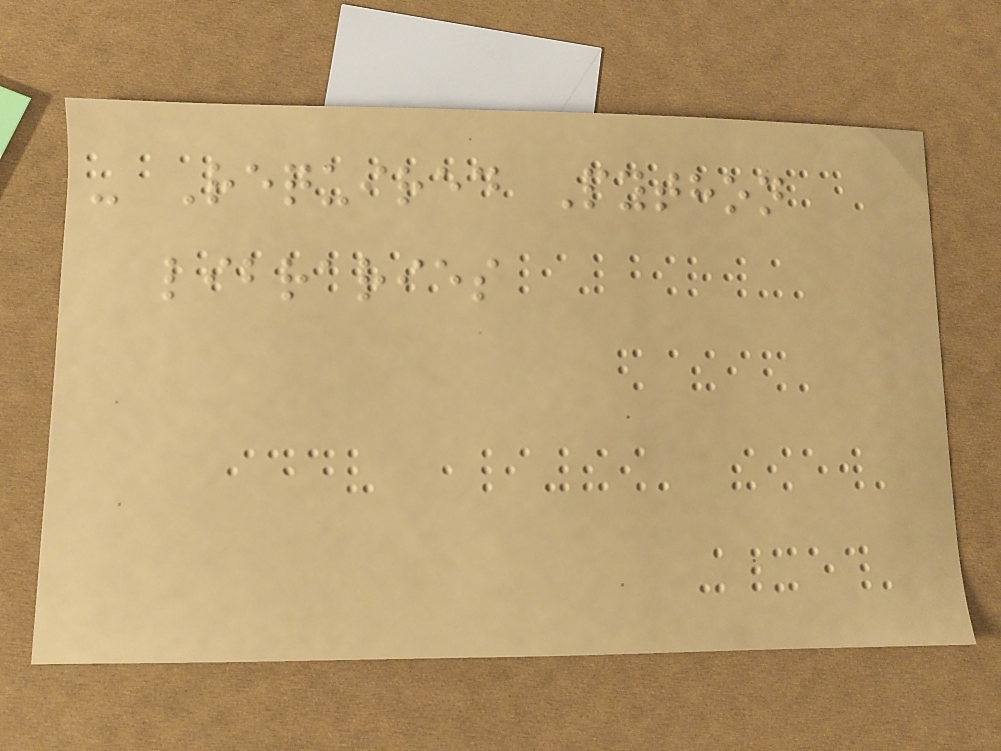- Required Python
libraries
